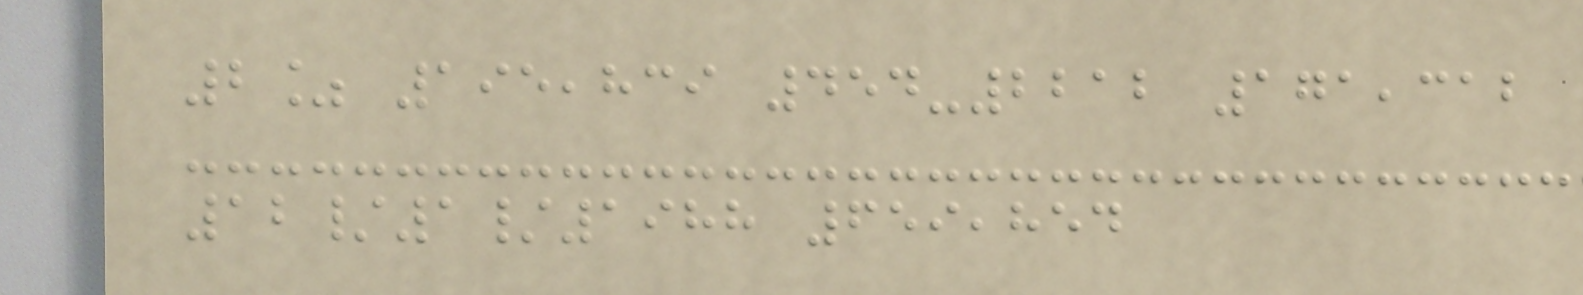2% 195,839 454-2212 171,312
12/1/1988 659,854
